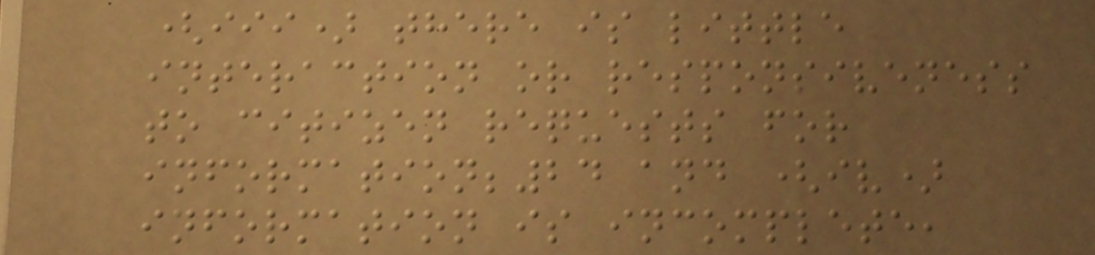(iii) there is little
interaction or responsiveness
to citizen requests for
information;24 and (iv)
information is incomplete,
